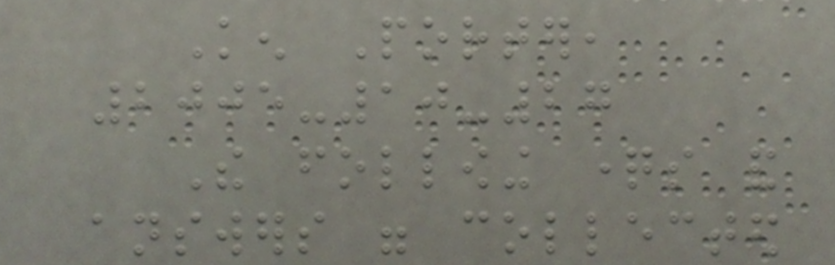Ken Porter,
2005-10-27
The following questions and
answers were collected
